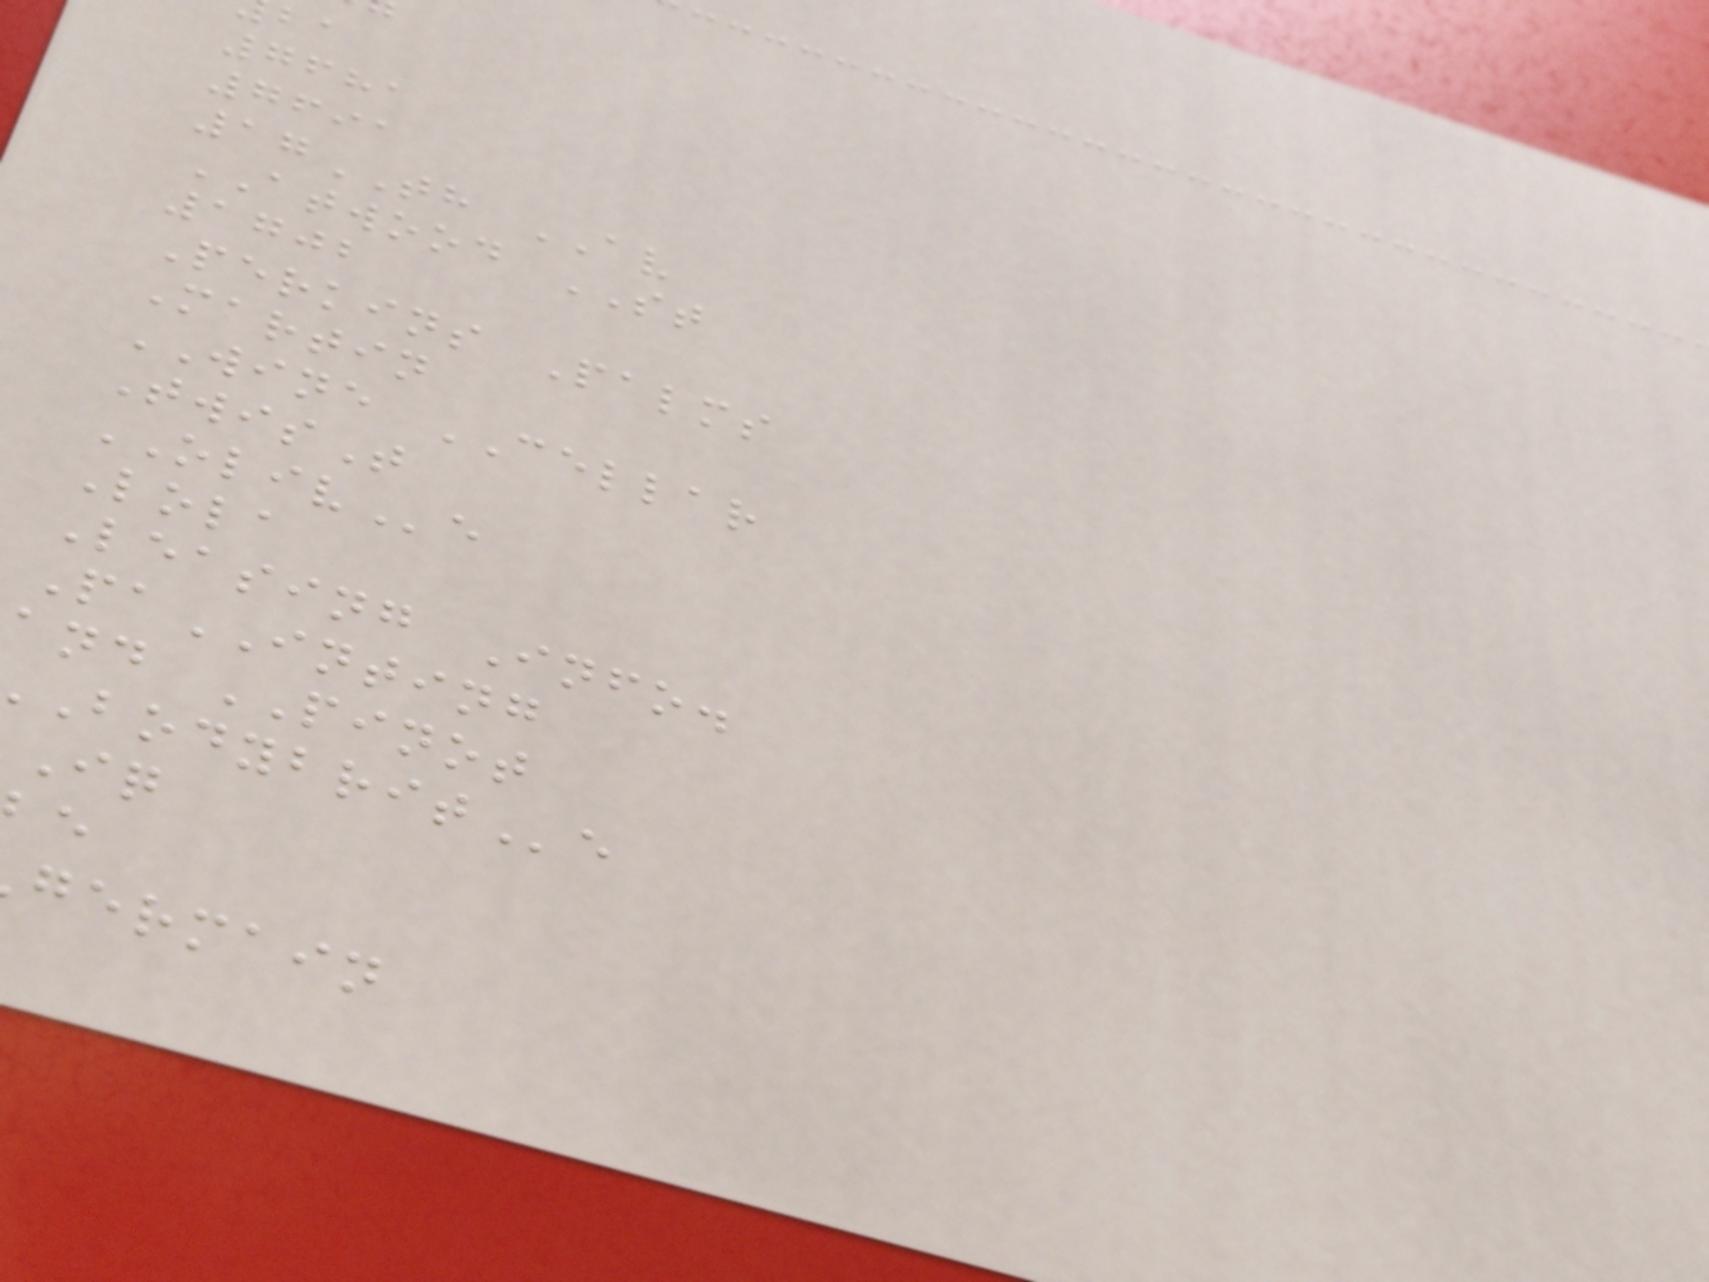7681
7691
17TH AV
ATWOOD ST
1702
Perkins Palms
Martin
WINE CELLAR
TwisT
OLIVe
Lola
Leasing Info.
PaINTING
and PINOT
germain
